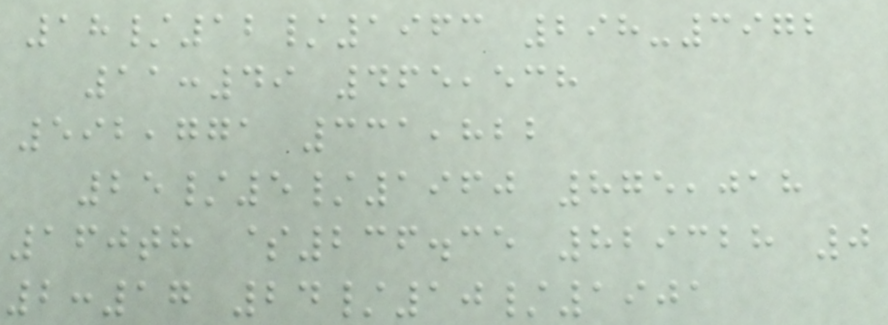18/12/1963 298-3972
11:49 465,538
592,771 331,822
25/5/1960 875,018
160th $236.35 829328 0
2:17 24/10/1901
